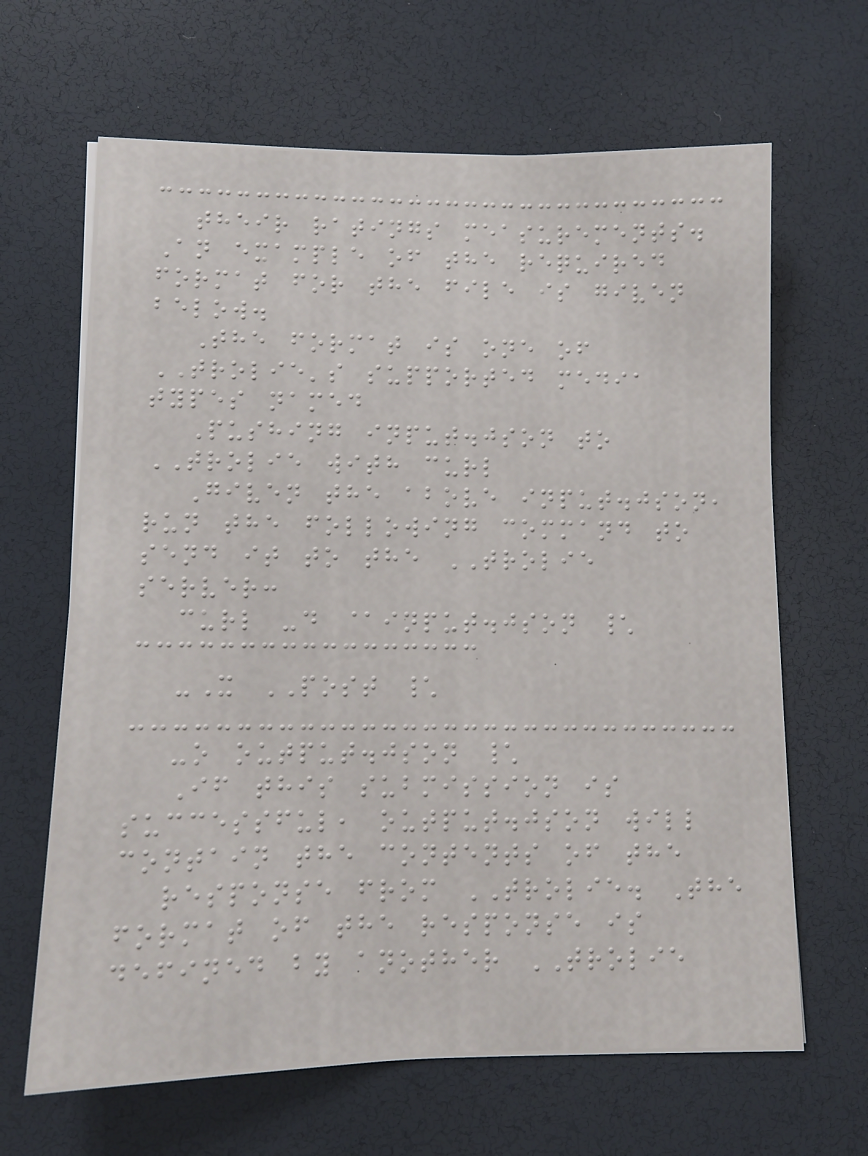their ratings measurements.
An example of the required
format for the file is given
below.
The format is one of
TROLIE's supported media
types named
Pushing input.json to
TROLIE with curl
Given the above input.json,
run the following command to
send it to the TROLIE
server:
curl -d @input.json \
-X POST \
-o output.json \
If this submission is
successful, output.json will
contain the contents of the
response from TROLIE. The
format of the response is
defined by another TROLIE
